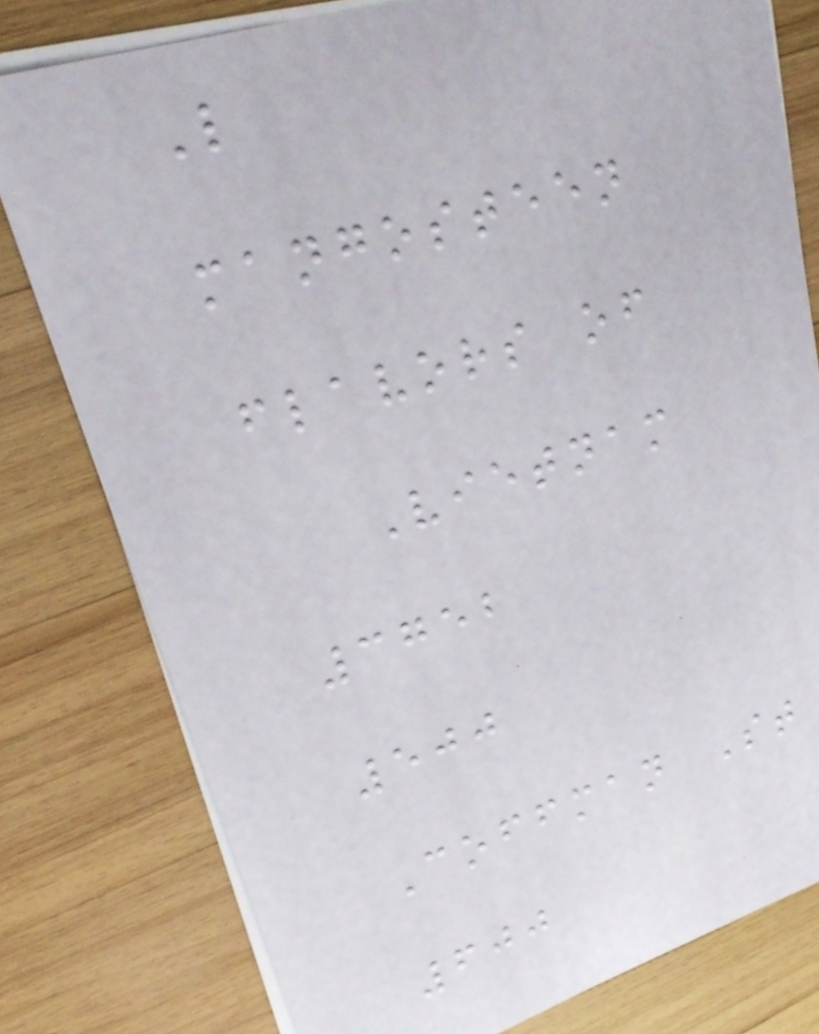L
mangosteen
flavors of
Vietnam
3752
500
Coffman St
600
